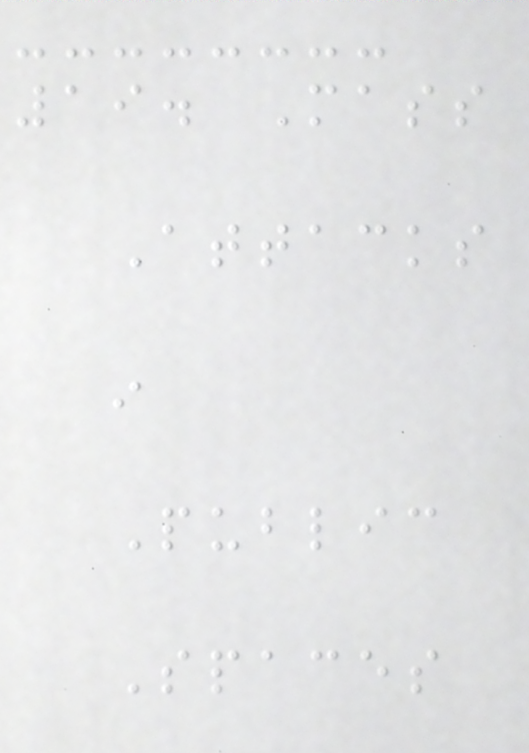19. Mass
Attacks
in
Public
Spaces
